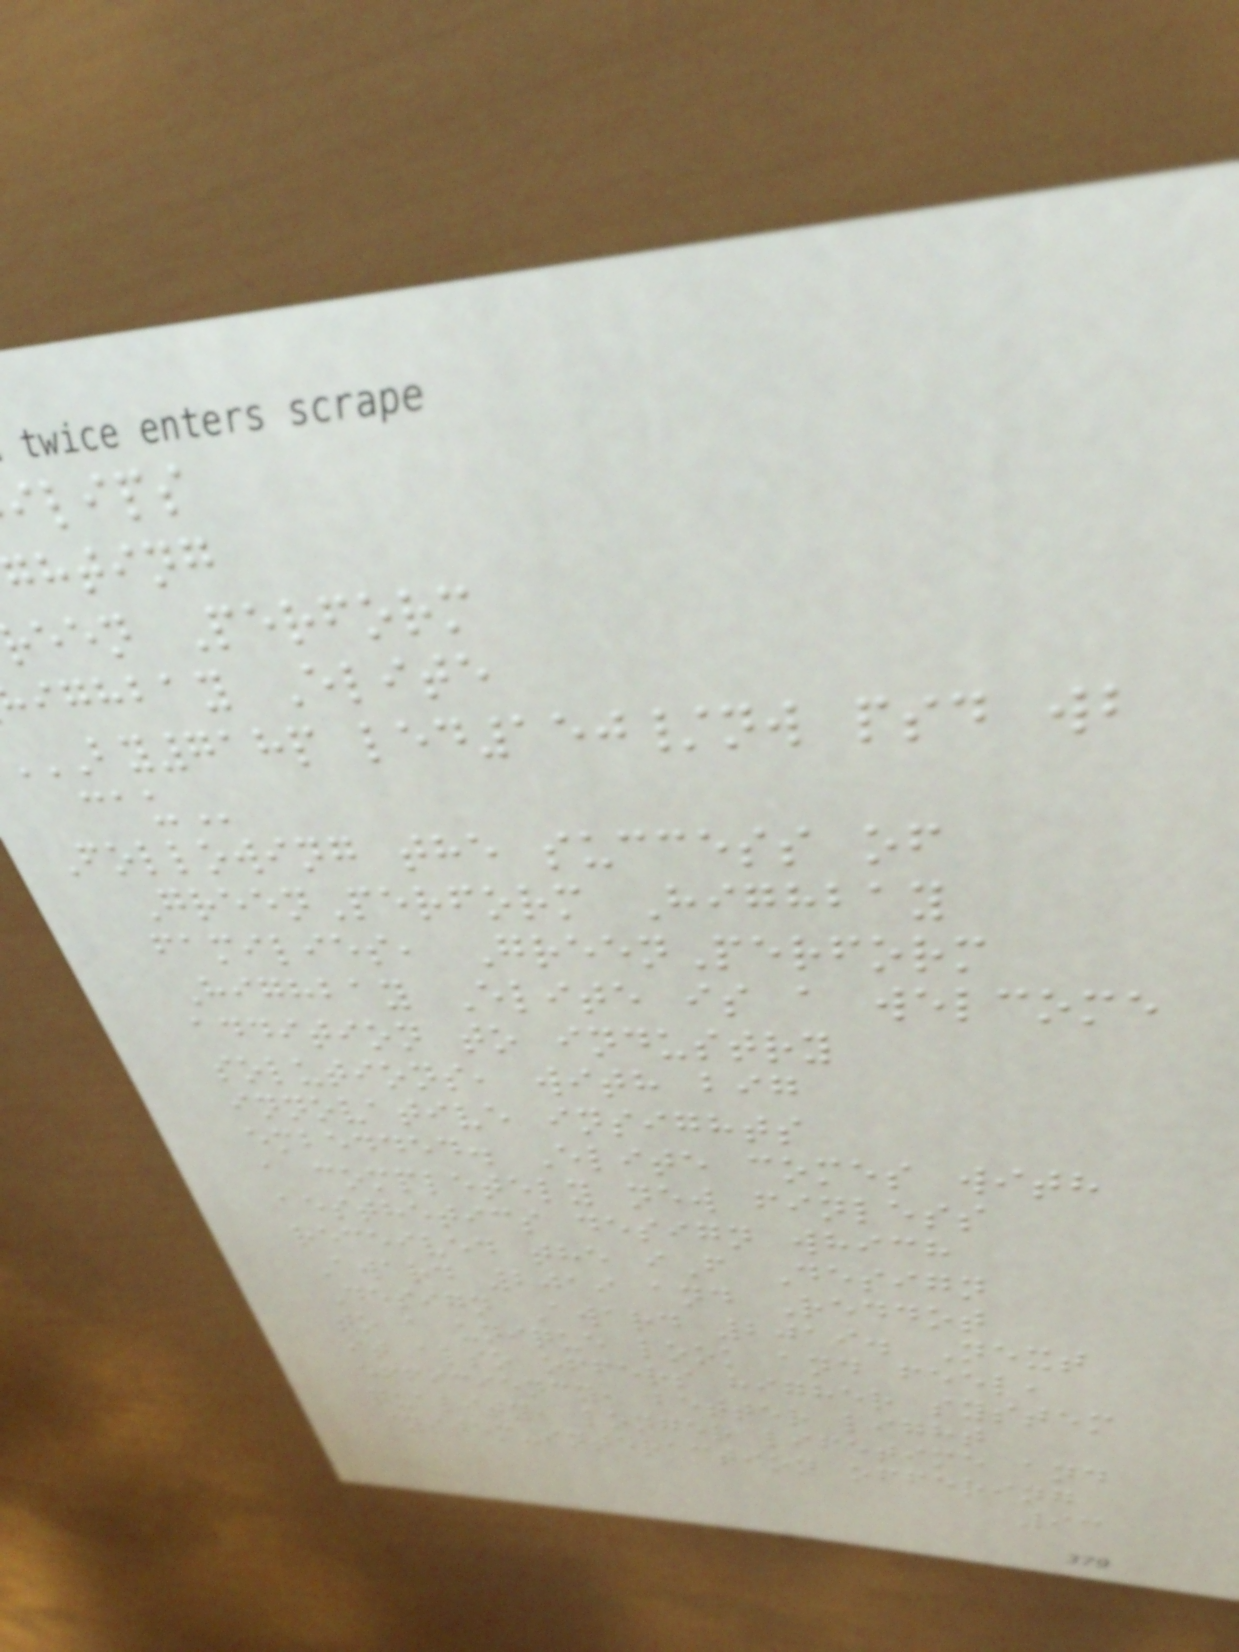ilips
hting
een Perform
ighbay Elite
by718p led150/nw psd wb
Following the success of
GreenPerform Highbay
families, GreenPerform
Highbay Elite is a welcome
addition to industry
solutions, with big
innovative insights
embedded. Elite comes with
a completely new finless
aesthetics design which
received the iF Design
Award 2019 and Reddot
Design Award 2019. Next
to a unique look and feel,
it also offers higher system
efficiency, better light
quality, longer lifetime and
system-interaction offering
93
